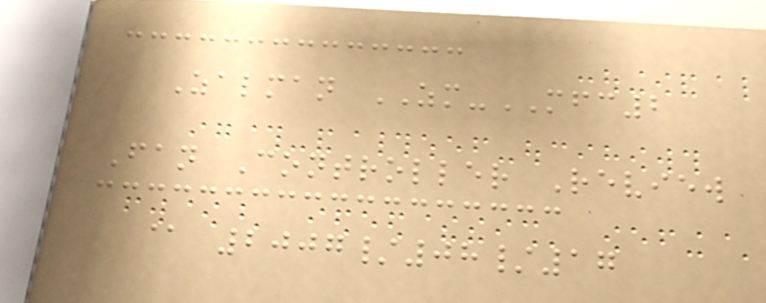Zalman ZM-MFC2
Fan Controller Review
@ 2007/08/17
